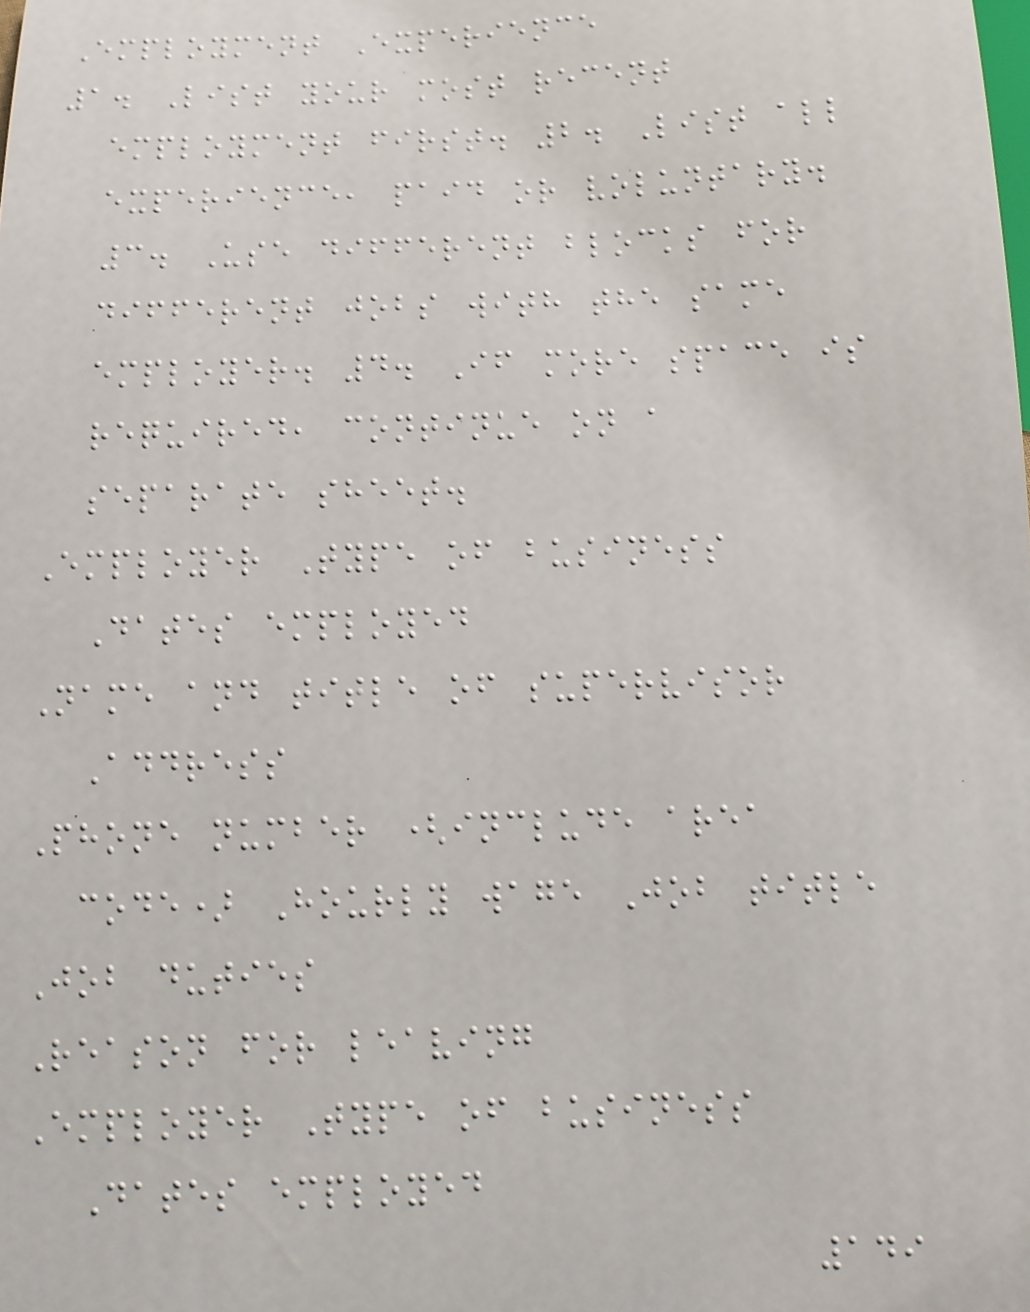Employment Experience
1. List your most recent
employment first. 2. List all
experience, paid or voluntary.
3. Use different blocks for
different jobs with the same
employer. 4. If more space is
required, continue on a
separate sheet.
Employer Type of business
Dates employed
Name and title of supervisor
Address
Phone number (include area
code) Hourly wage Job title
Job duties
Reason for leaving
Employer Type of business
Dates employed
149
